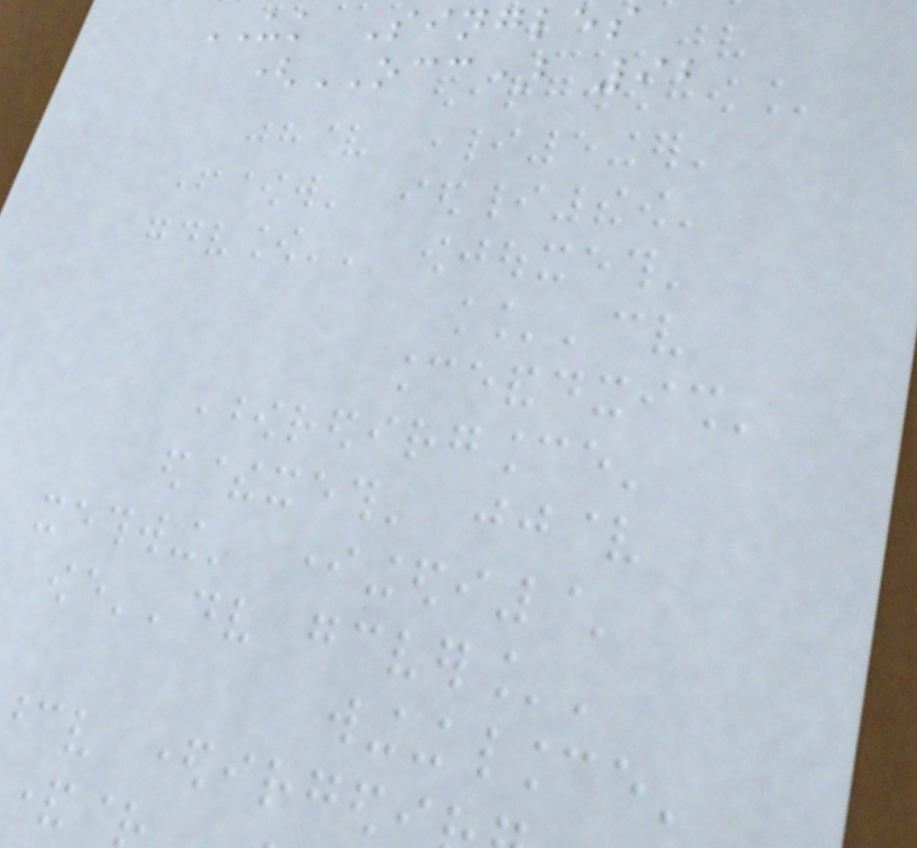UK Singles
(OCC) 92
